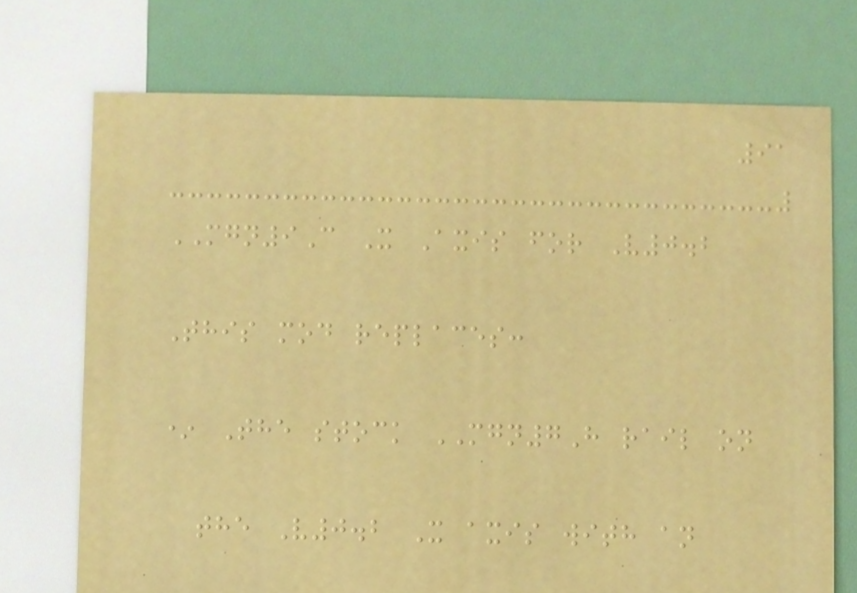91
MGN9C X Axis for V0.2
This mod replaces:
* The stock MGN7H rail on
the V0.2 X axis with an
